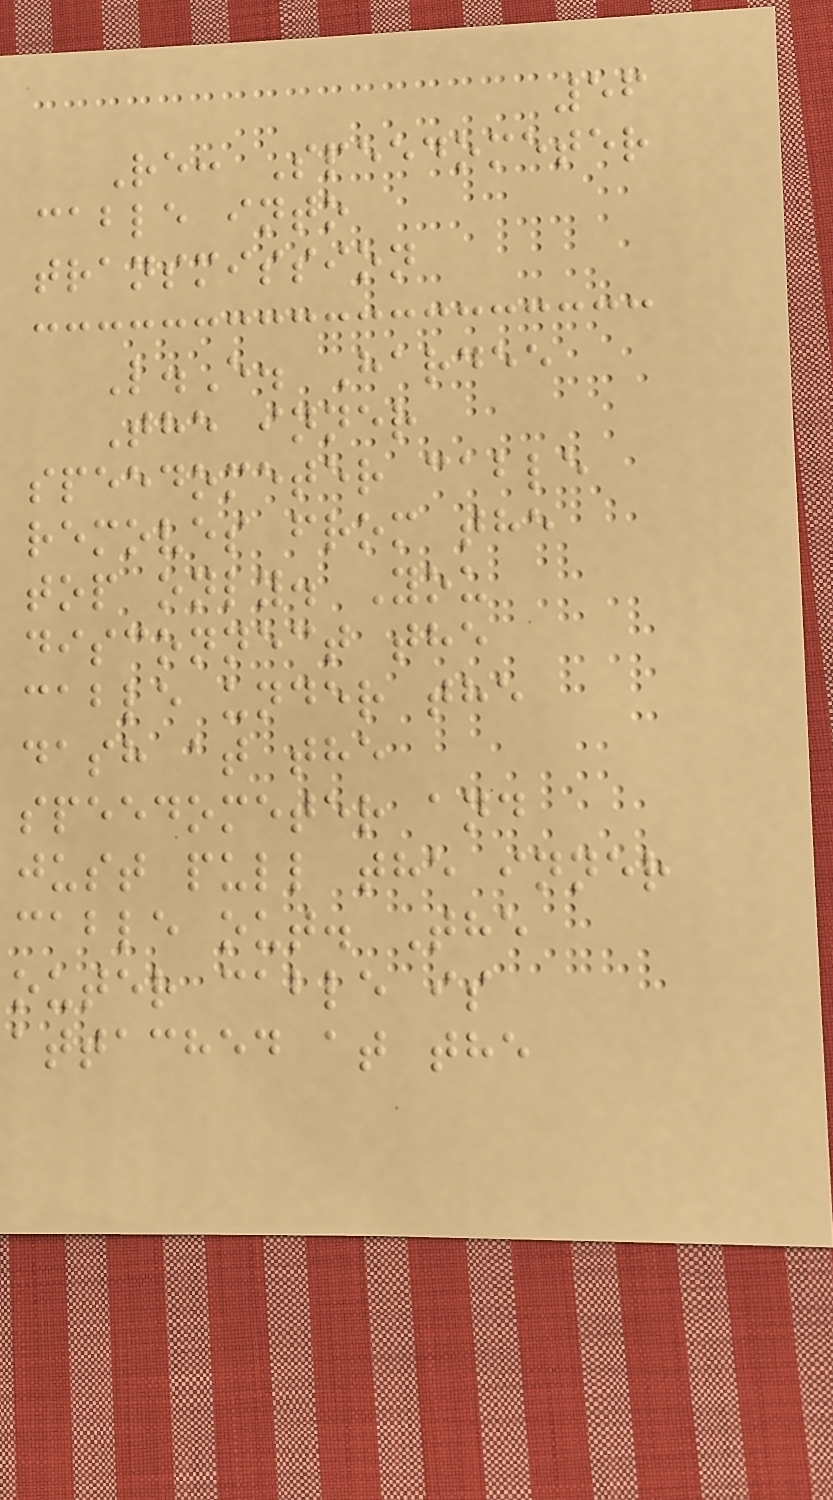56
Re: Speedometer
cable into
transmission
L.E. Hardee
The inner
speedometer cable
removes from the
top only. You
disconnect the
cable under the
dash at the
speedometer and
just pull the inner
cable out. The
outer cable is
attached at the
